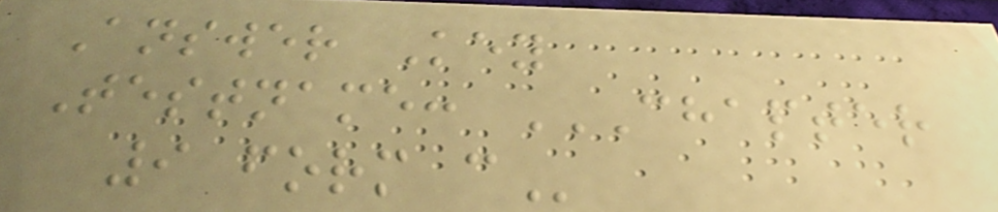Answer Key
Testname: CHAPTER
9 FORM C
